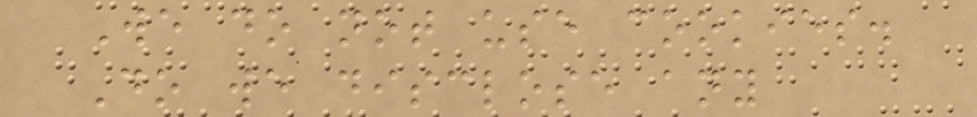We do not use cookies.
Do we disclose any
